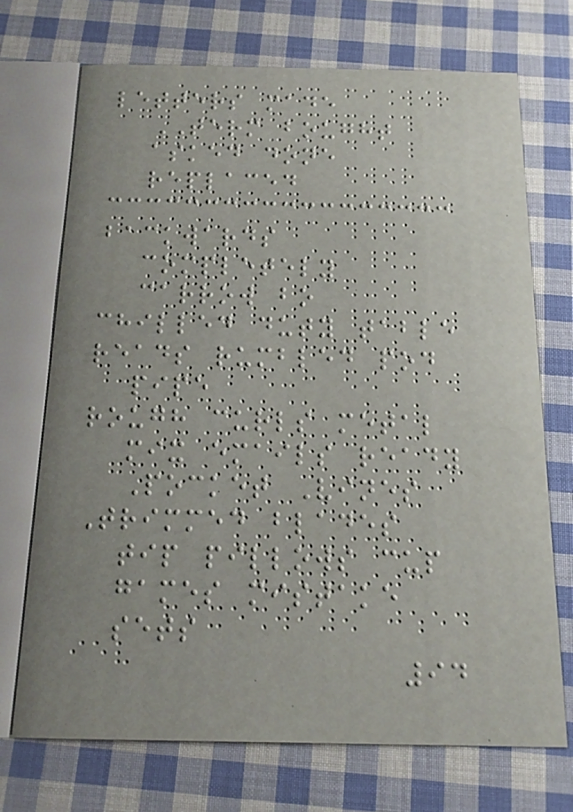letters made
TERM bought
asked done
replaced
backwards
completely
carrow bo
chilled duty table
reads rumbled pod
pipe
rough curls metal
mix emails ready
Pocket Vines
Trimmed blades
tip pillows cup
games mistake
sets
94
